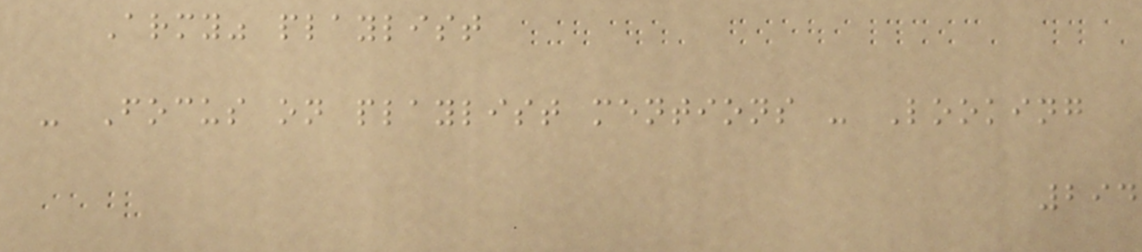Army" playlist
- Focus on playlist mentions - Looking
294
